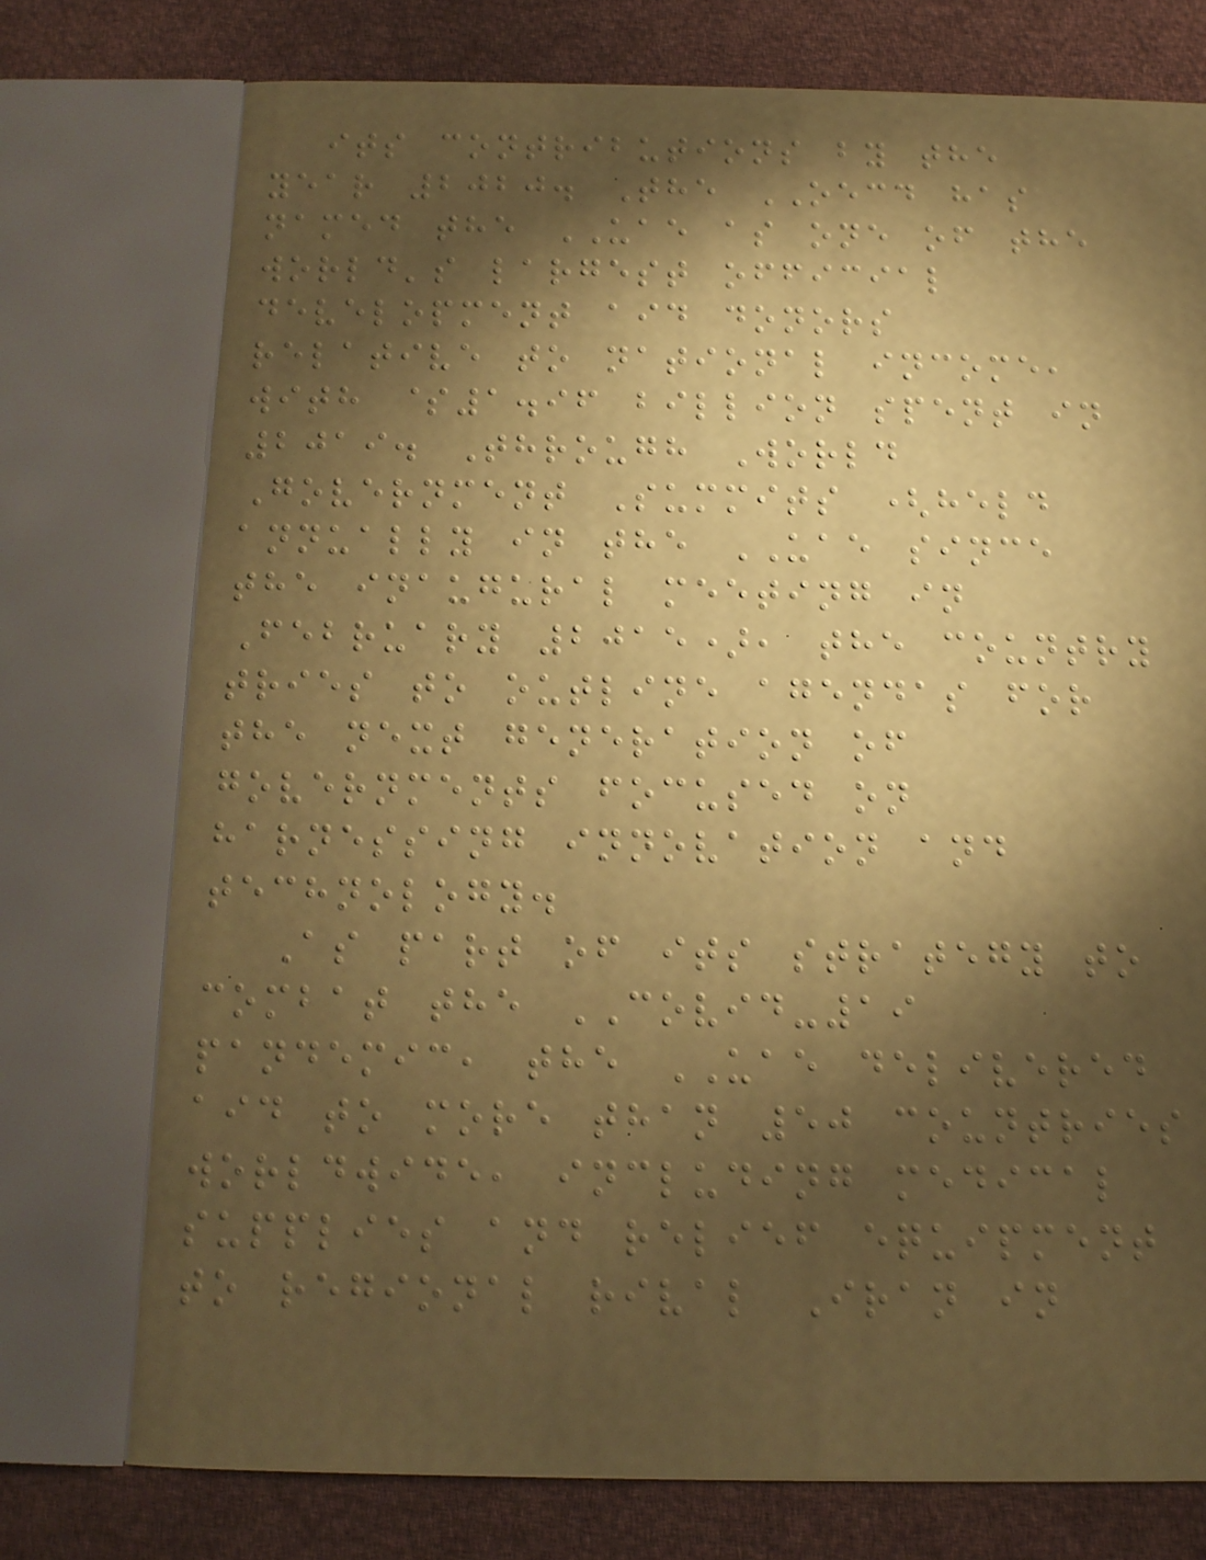its contributions by the
year 2020. The OECD has
named the UAE as one of the
world's largest official
development aid donors
relative to national income,
with $1.96 billion spent in
2019. Through World
Government Summits (held
annually in the UAE since
the inaugural meeting in
February 2015), the country
tries to outline agendas for
the next generation of
governments focused on
harnessing innovation and
technology.
As part of its strategy to
combat the COVID-19
pandemic, the UAE delivered
aid to more than 50 countries
worldwide, including medical
supplies and relief equipment
to regional rival Iran in
